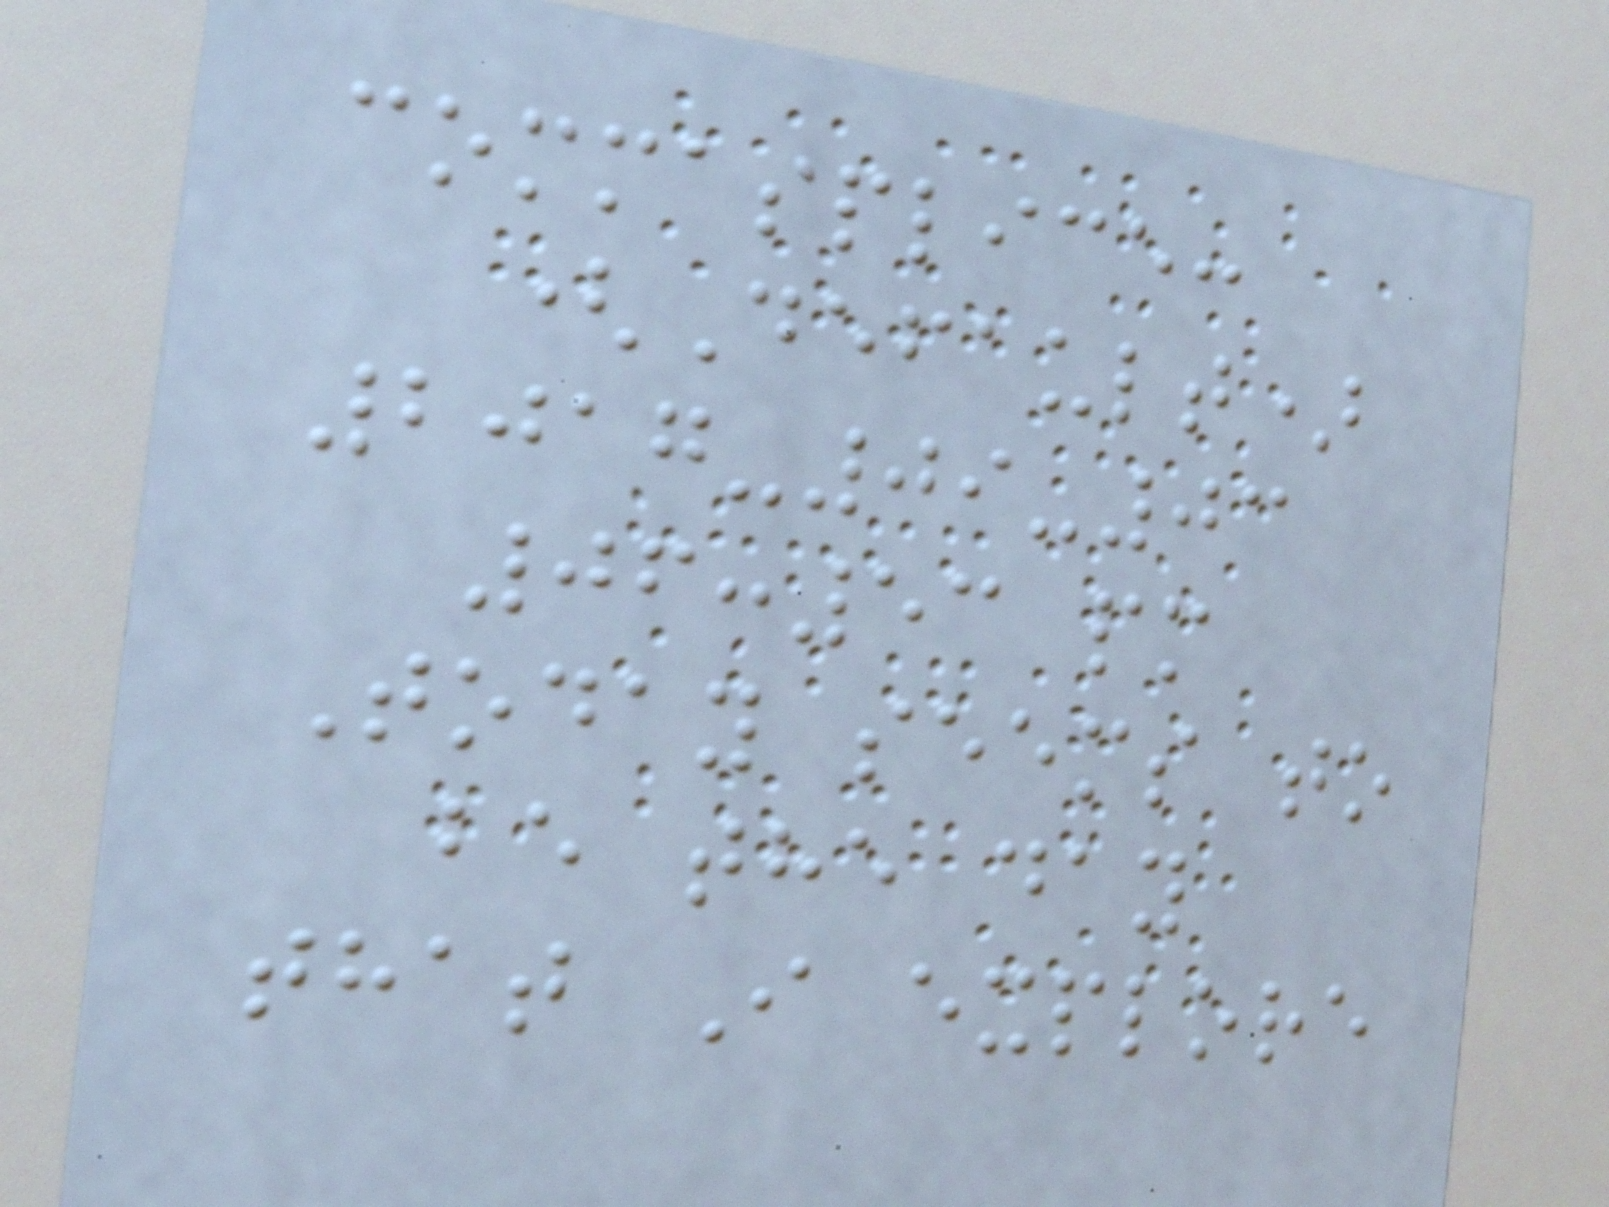commasplice:
(Default)
2017-09-03
06:53 pm
Today seems to
be the day
that I explore
